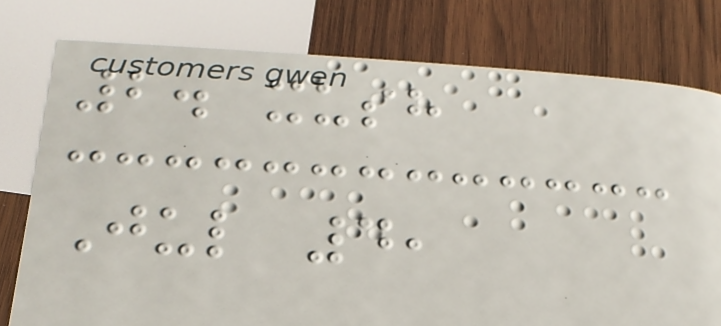2. xush
Jul 4,
